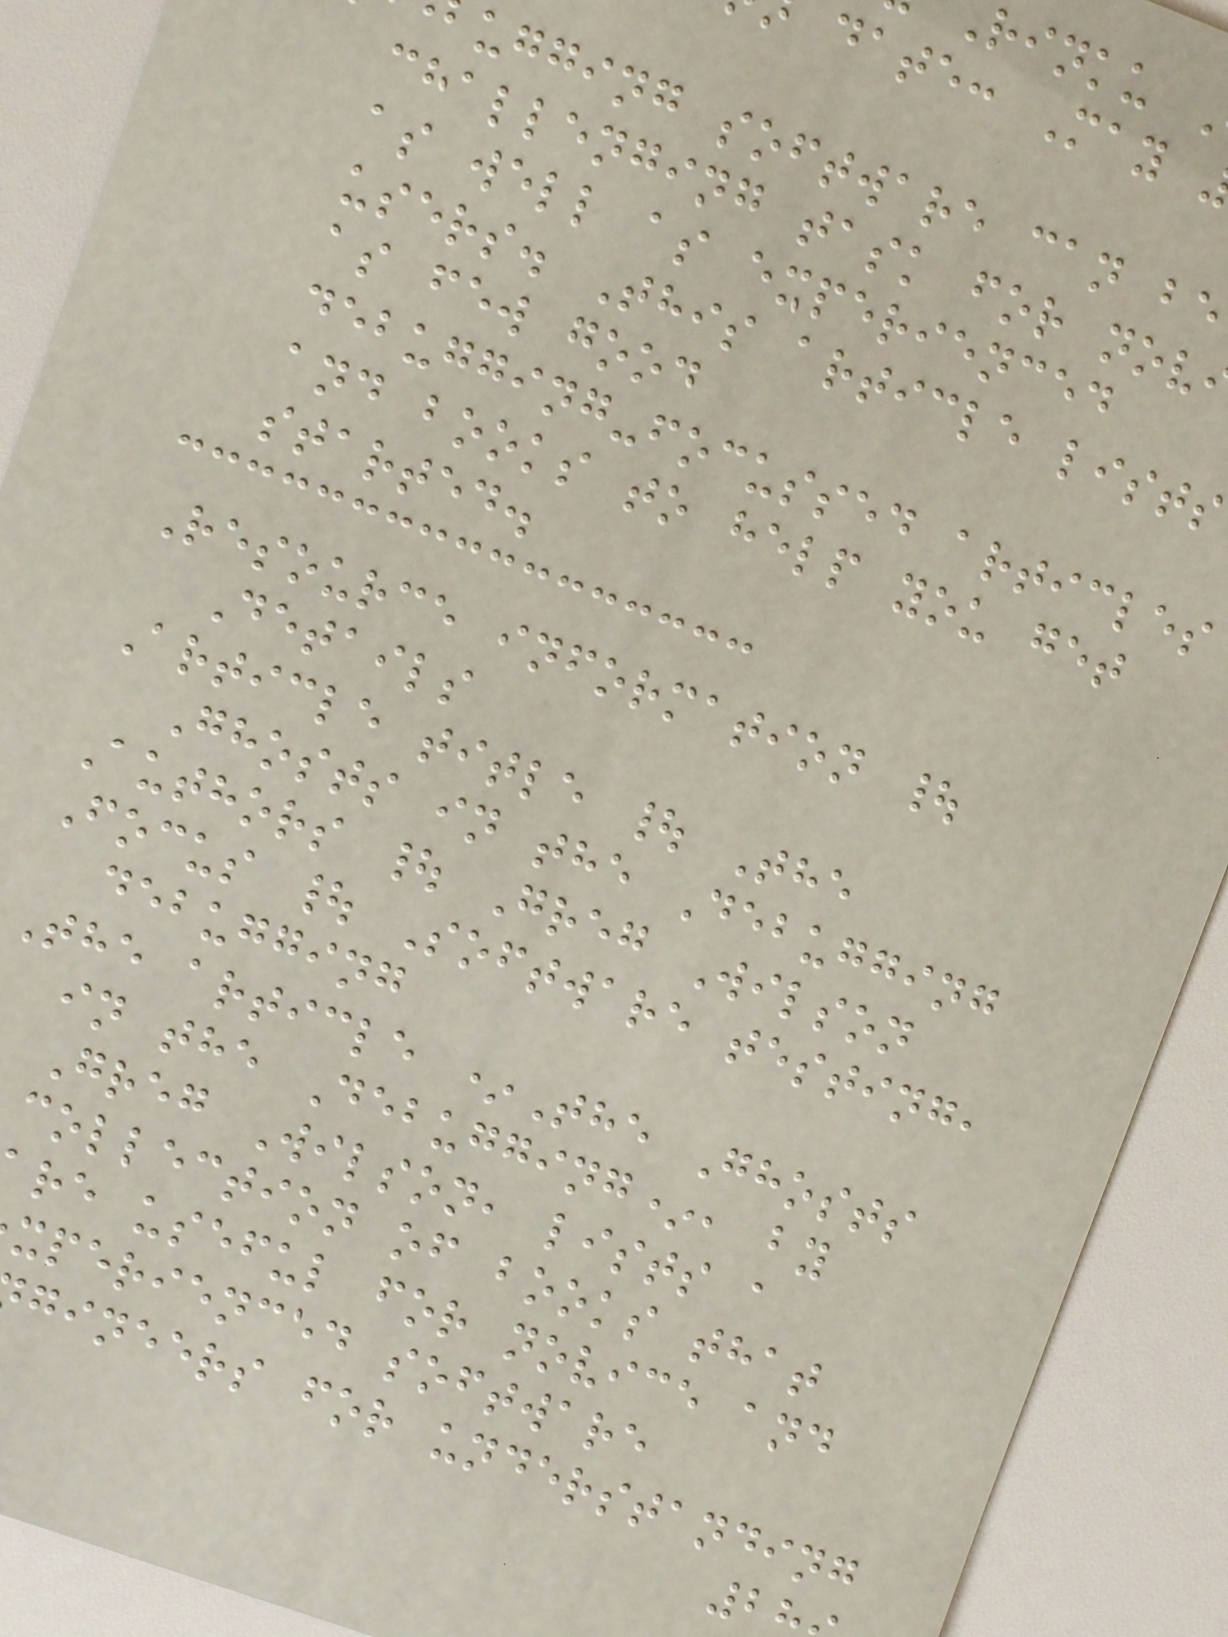date: May
ugging software can be
challenging task for nov
as well as experienced
users. This article lists
as few good
debugging-focussed articles
and books to help you get
started.
Resource information |
Details
Article title | The
Ghosts in the Debugging
Authors | Greg Wilson
Focus | Software testing,
debugging
The article *The Ghosts
in the Debugging*, by
Greg Wilson, lists a
collection of books that
re useful for novice and
xperienced software
gineers for understanding
